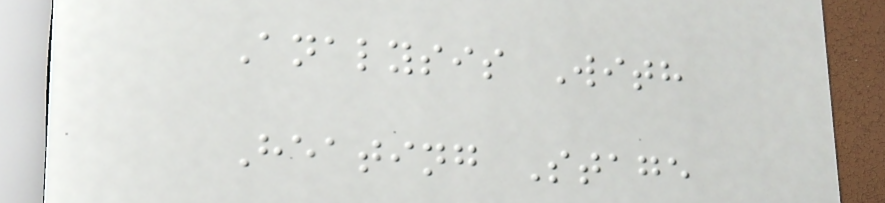Analysis With
Heating Stage
